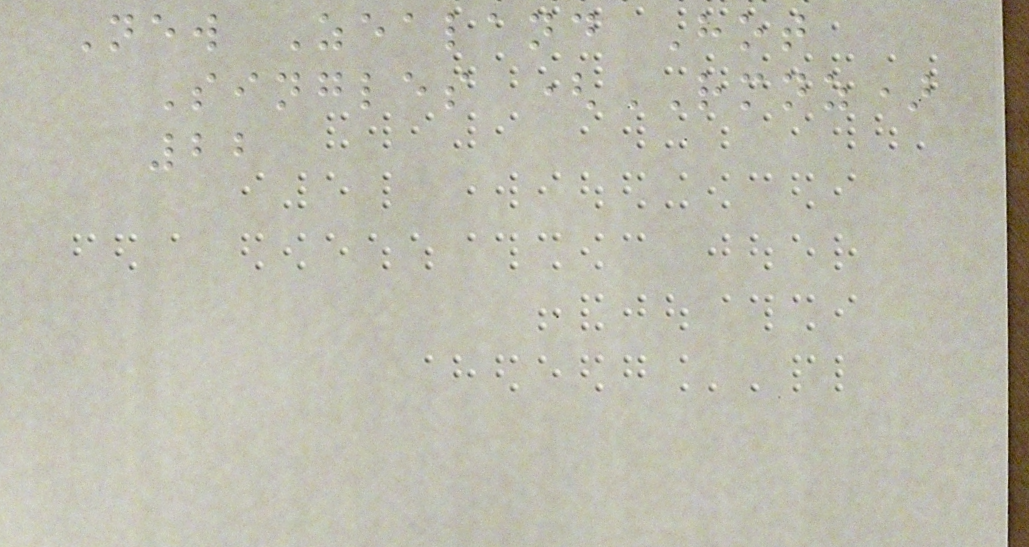New Zealand Hot
Singles (RMNZ)
22
